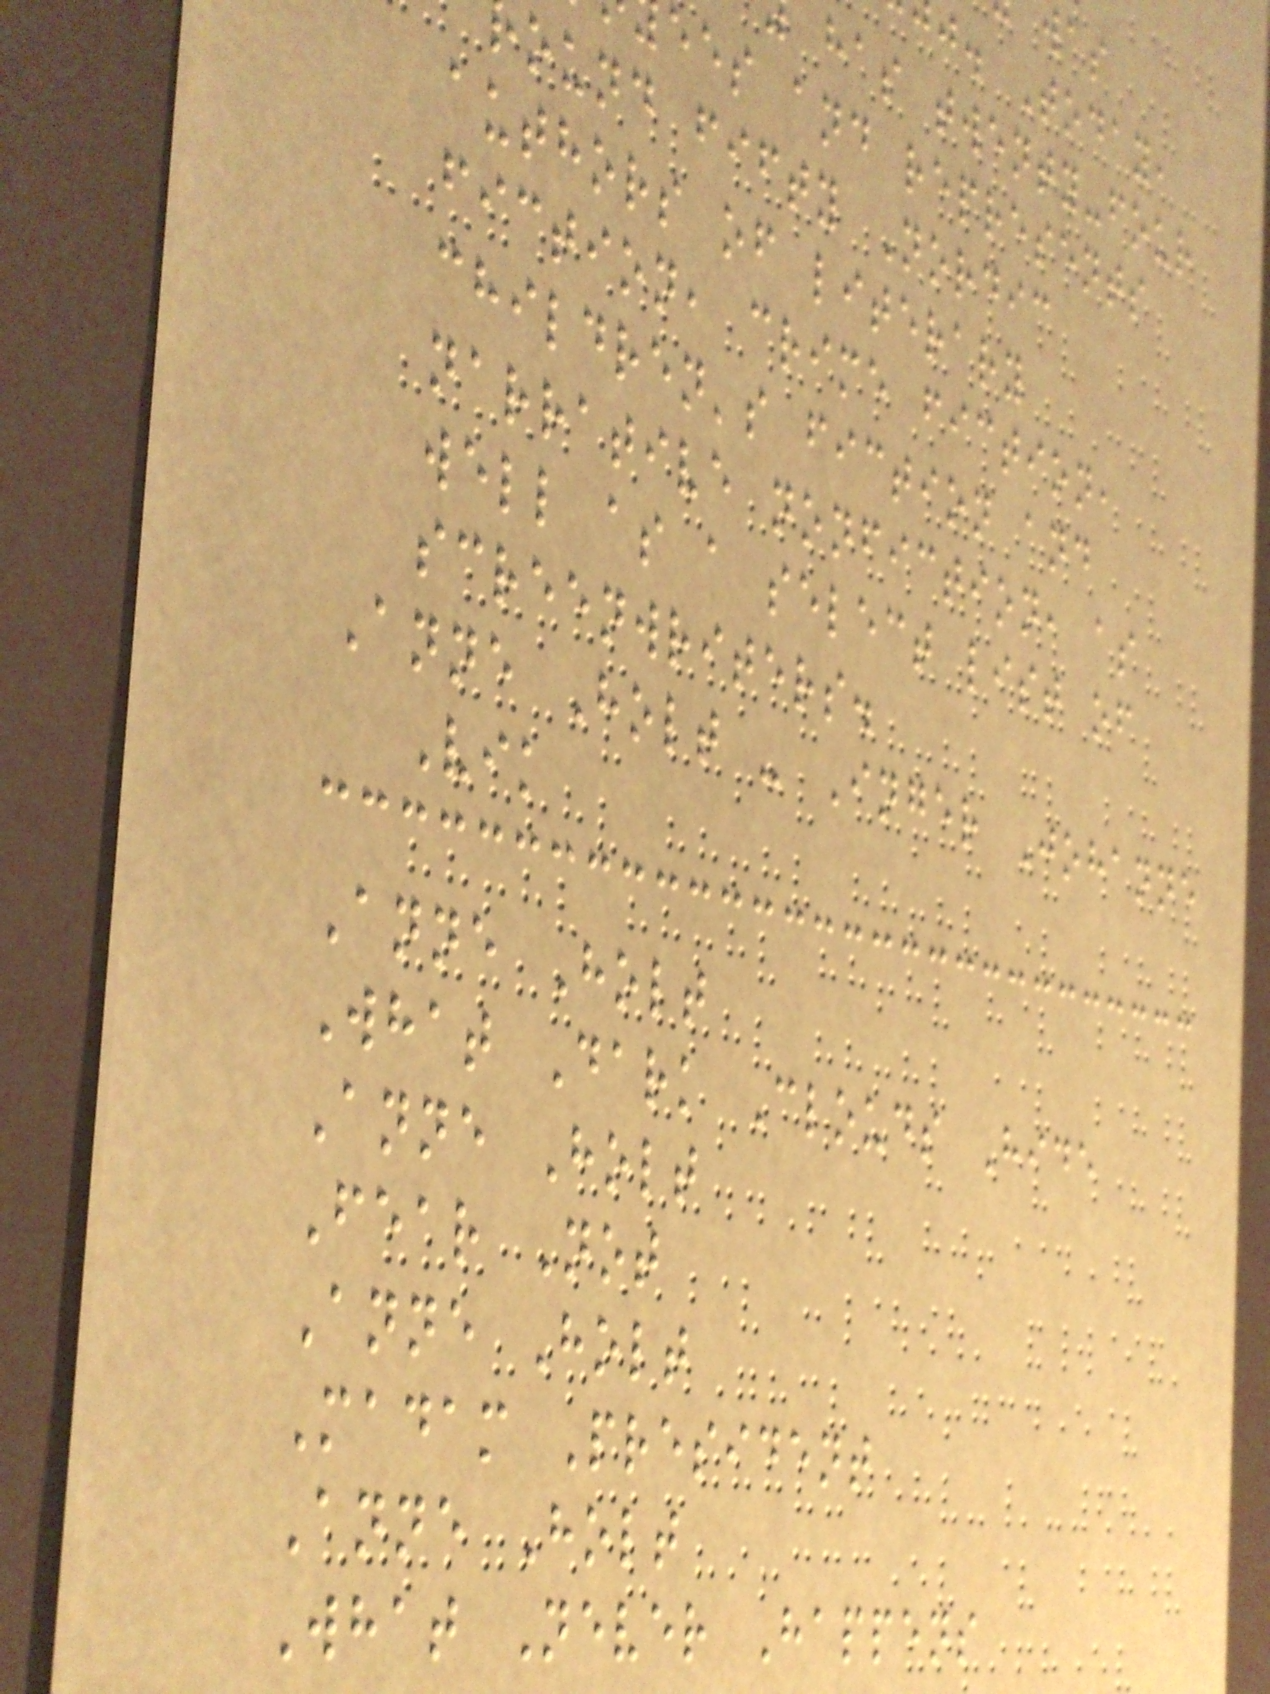j. Today,
has twenty-four
ees and represents
ound fifty Nordic
authors of literary
fiction, crime fiction,
children's fiction and
narrative nonfiction, as
well as a select list of
screenwriters.
Anne Holt - Inger Johanne
Vik
Anne Holt
What Dark Clouds Hide
Anne Holt
Fear Not
Anne Holt
Madam President
Anne Holt
What Never Happens
